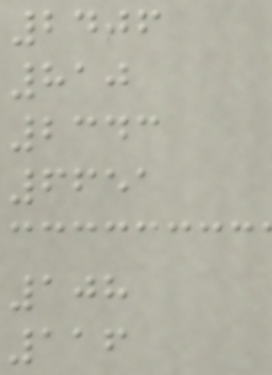2406
810
2343
6651
108
116
